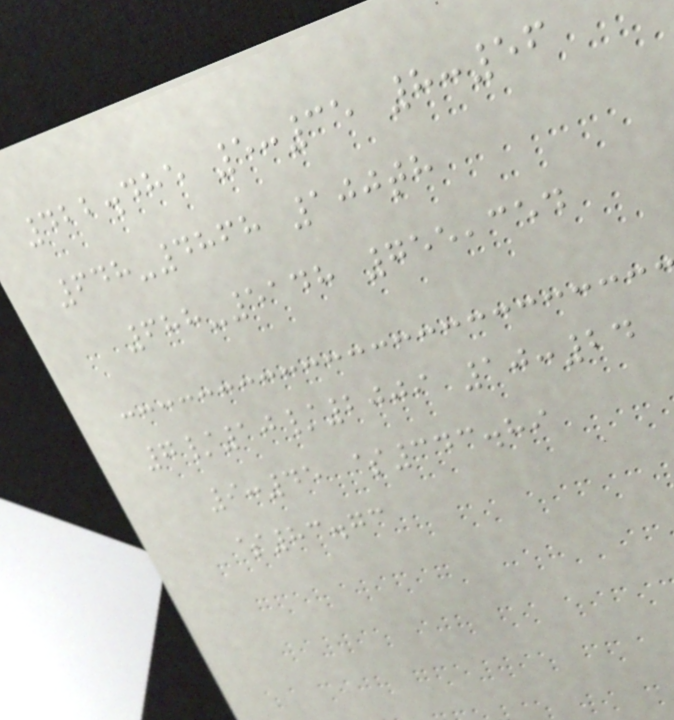422.485 5:35 8:56
648-4868 100th
688-5148 755,354
7/10/2009 10:24
9:45 $343.89
$83.73
